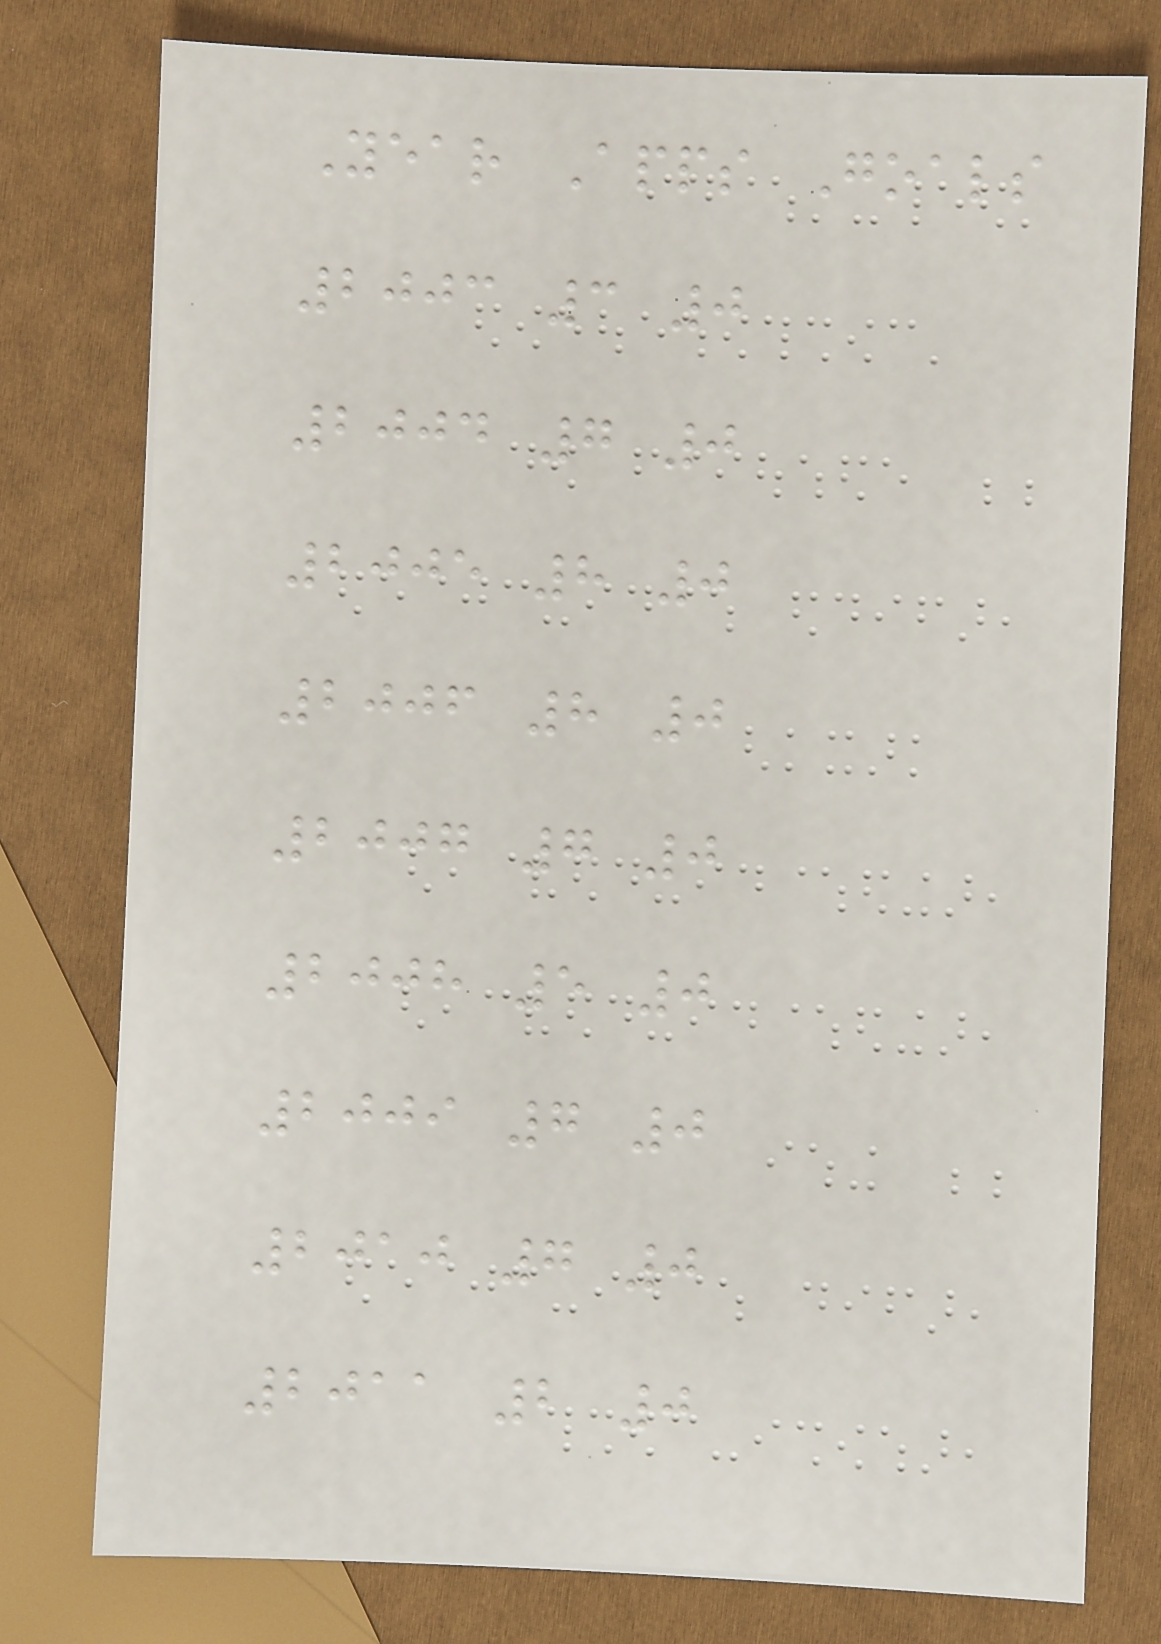Year Apps Goals
2003 3 0
2004 7 0
2005 8 0
2006 8 0
2007 7 0
2008 5 0
2009 7 0
2010 7 0
2011 2 0
